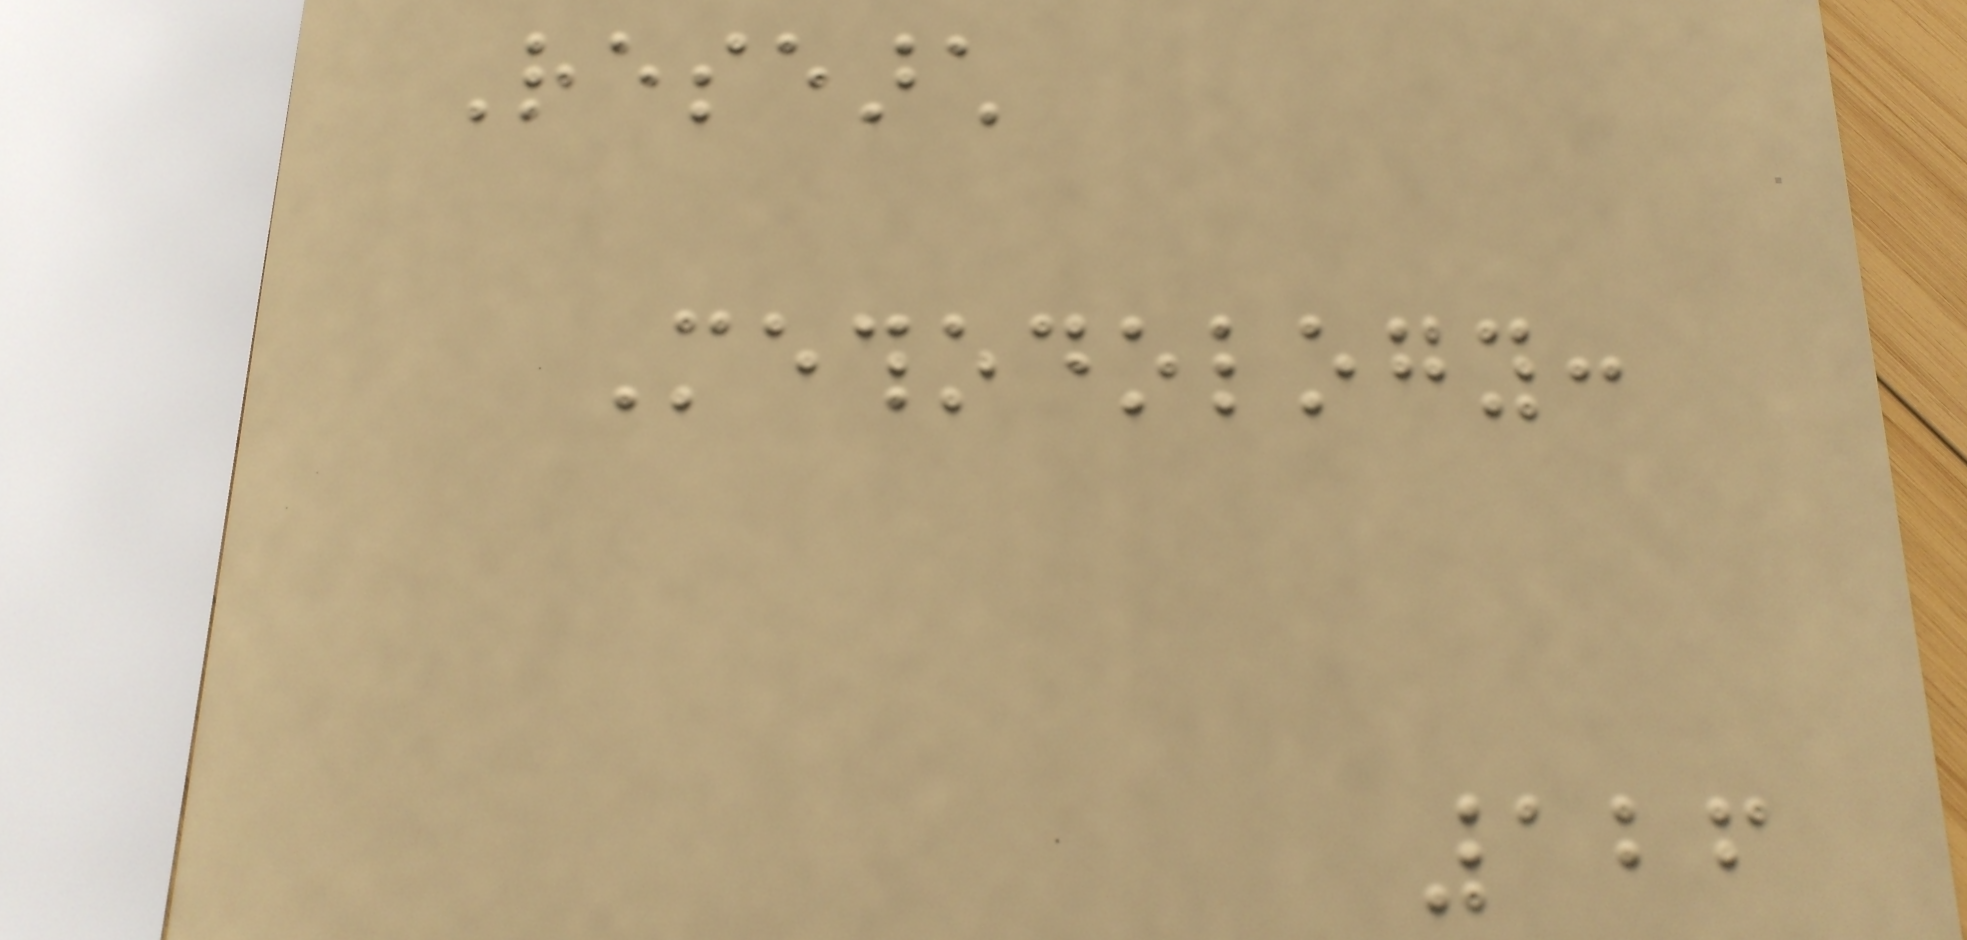Research
Methodology:
126
